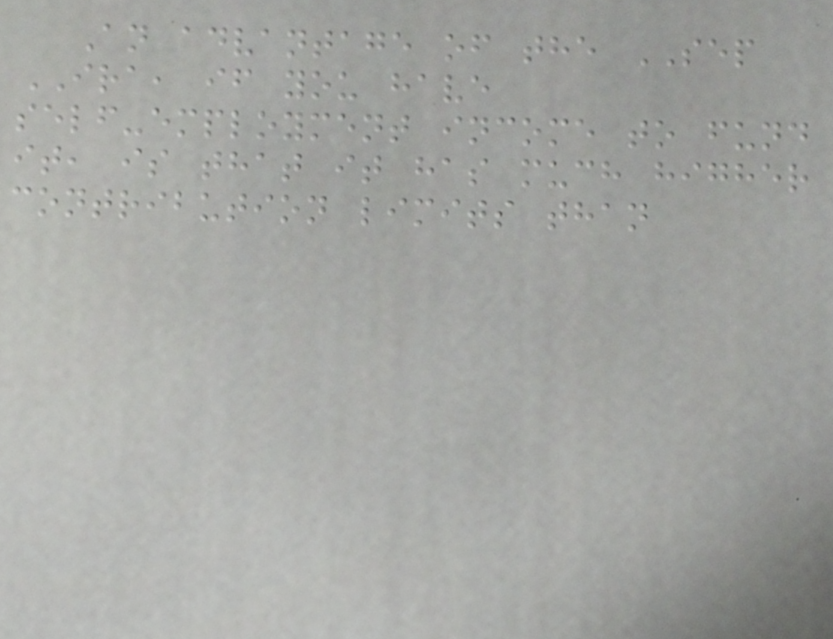An advantage of the SEP
IRA, if you have
self-employment income to fund
it, is that it has much higher
contribution limits than
